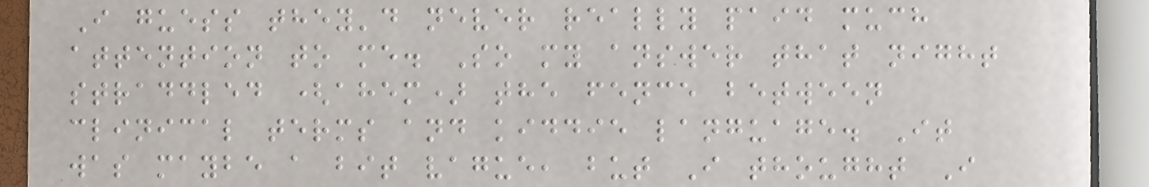I guess they'd never really paid much
attention to me. So my answer that night
straddled (ahem) the fence between
clinical terms and kiddie language. It
was maybe a bit vague, but I thought I
